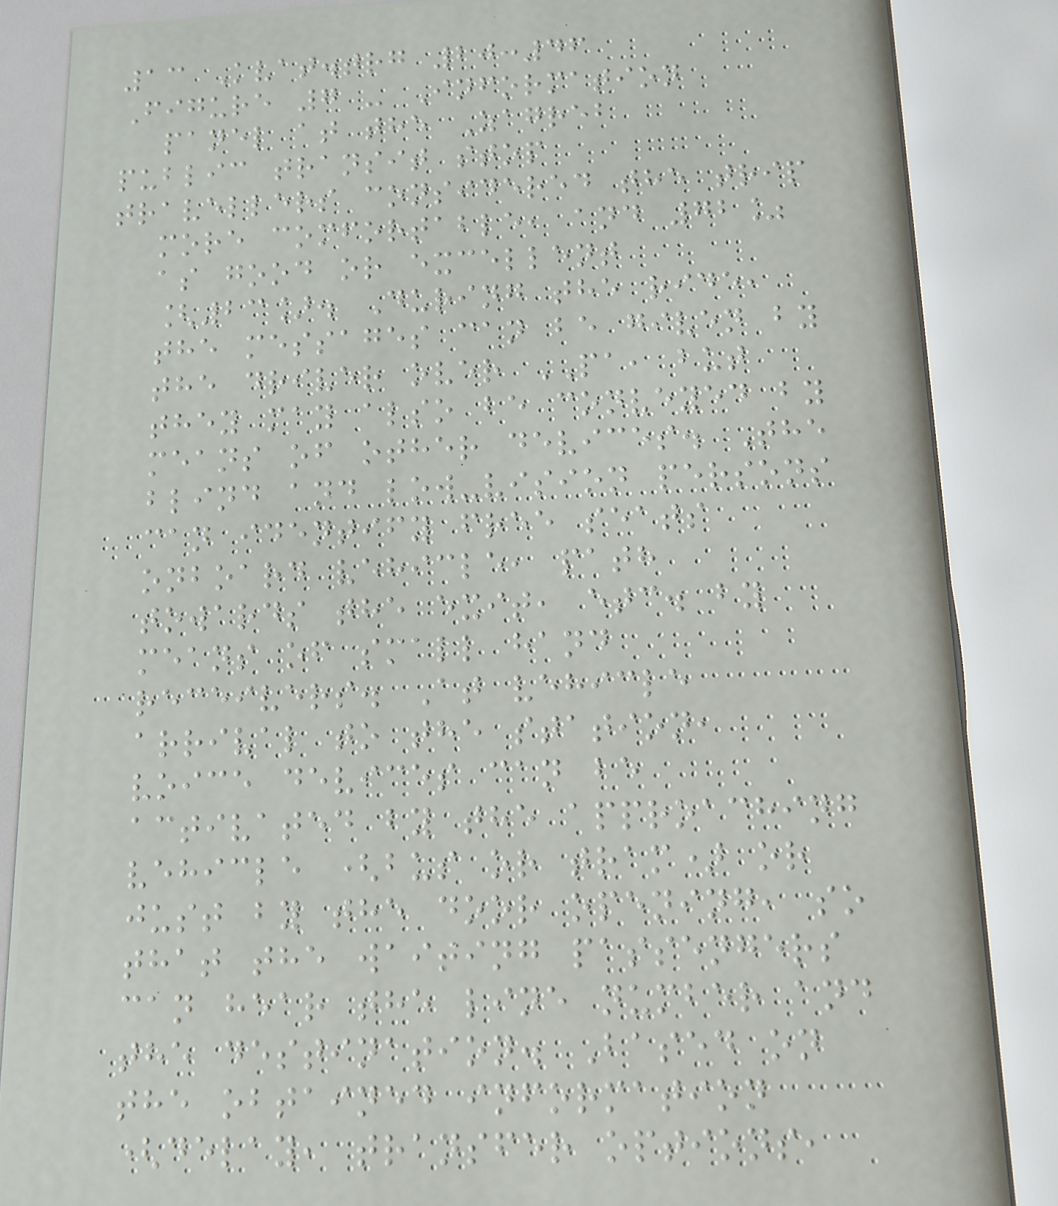13 Kvat.trg 20:46
Figure 7 - Information
panel at the Zagreb
public transit stop
travellers considered the trip
more comfortable, and 72%
as good or excellent
[23]. During the ride,
the messages can be given by
the driver over PA, but
they may also be conveyed by
means of other devices. The
blind and low-vision persons
can identify free seats
onboard vehicle, path
towards the exit, etc. by
means of small hand
receivers. At vehicle
arrival to the station,
voice devices can be
activated by the approaching
vehicle (bus or tram) or
just by the door opening, so
that the waiting passengers
can hear the line number and
the destination. Based on
the obtained information
(delay, transfer options,
